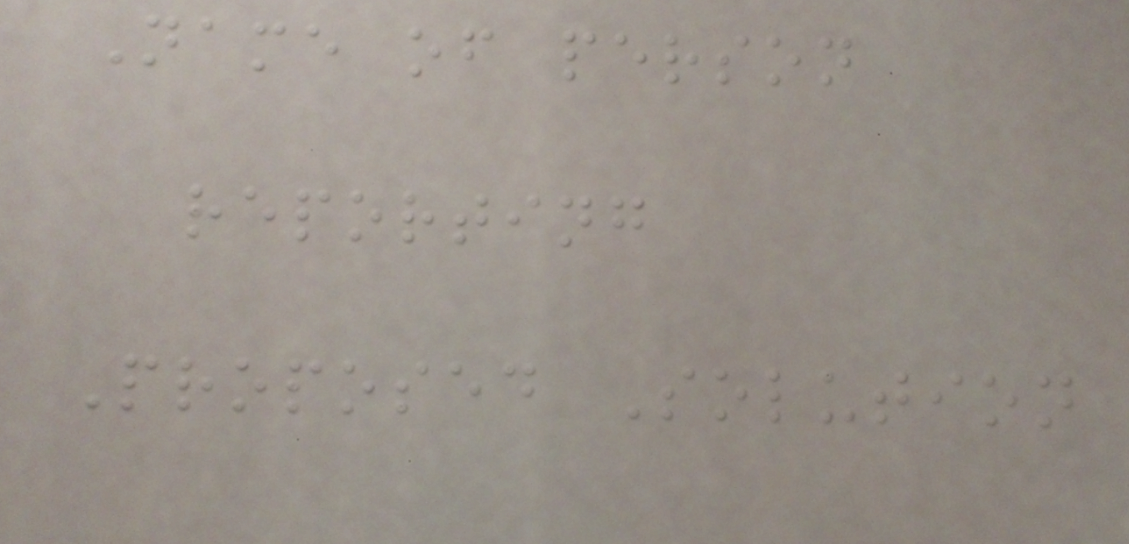Name of person
reporting
Proposed Solution
